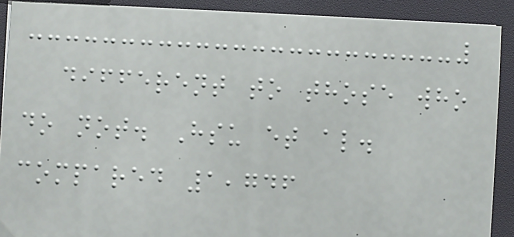different to those who
do not. Hsu et al.
compared 1,746
